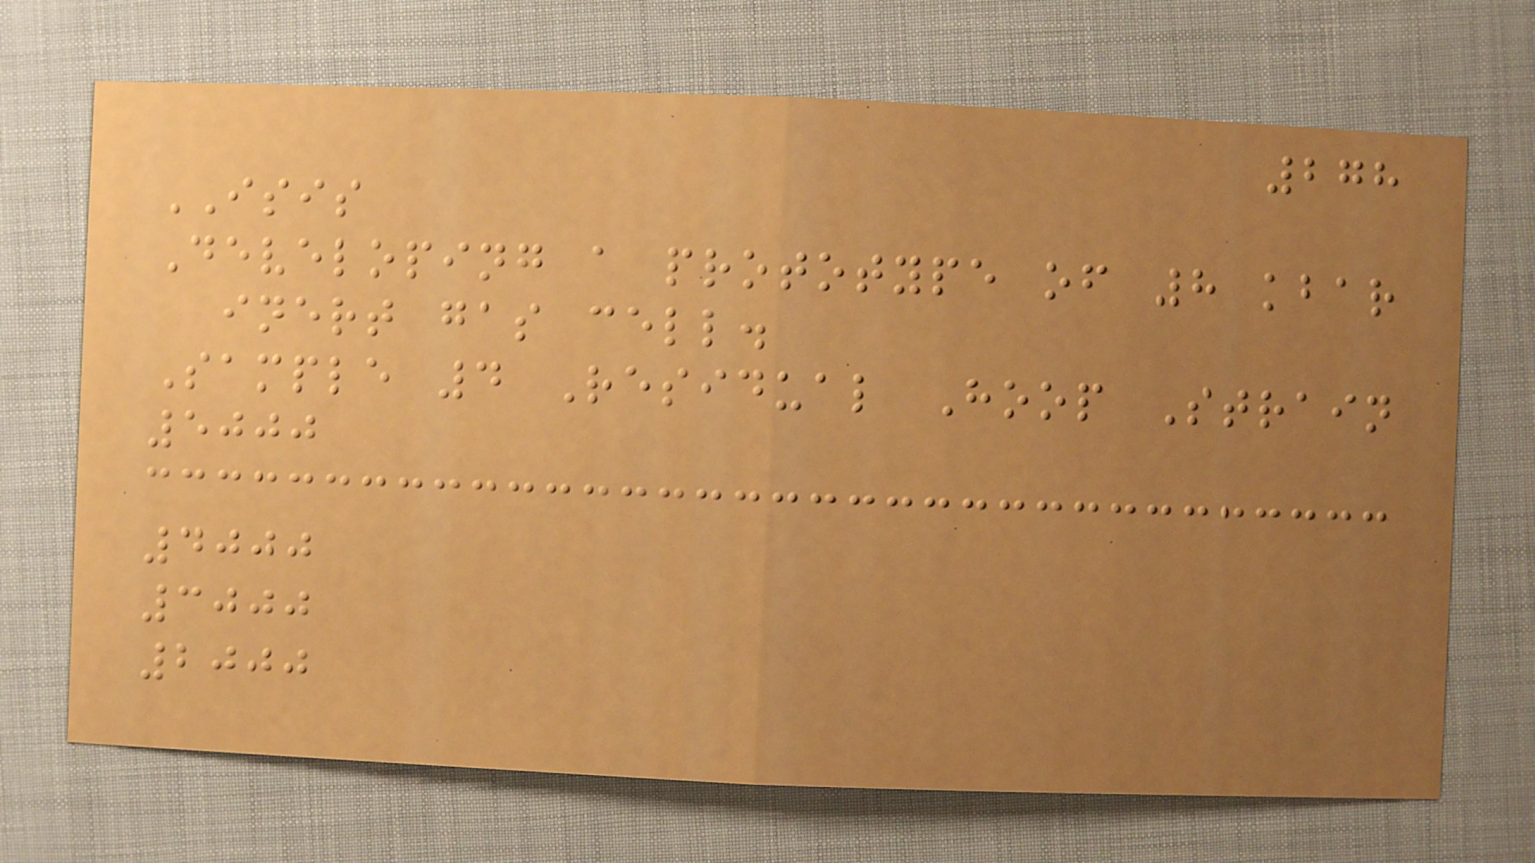278
ISIS
Developing a prototype of 8 kbar
inert gas cell.
Sample 4 Residual Hoop Strain
5000
4000
3000
2000
